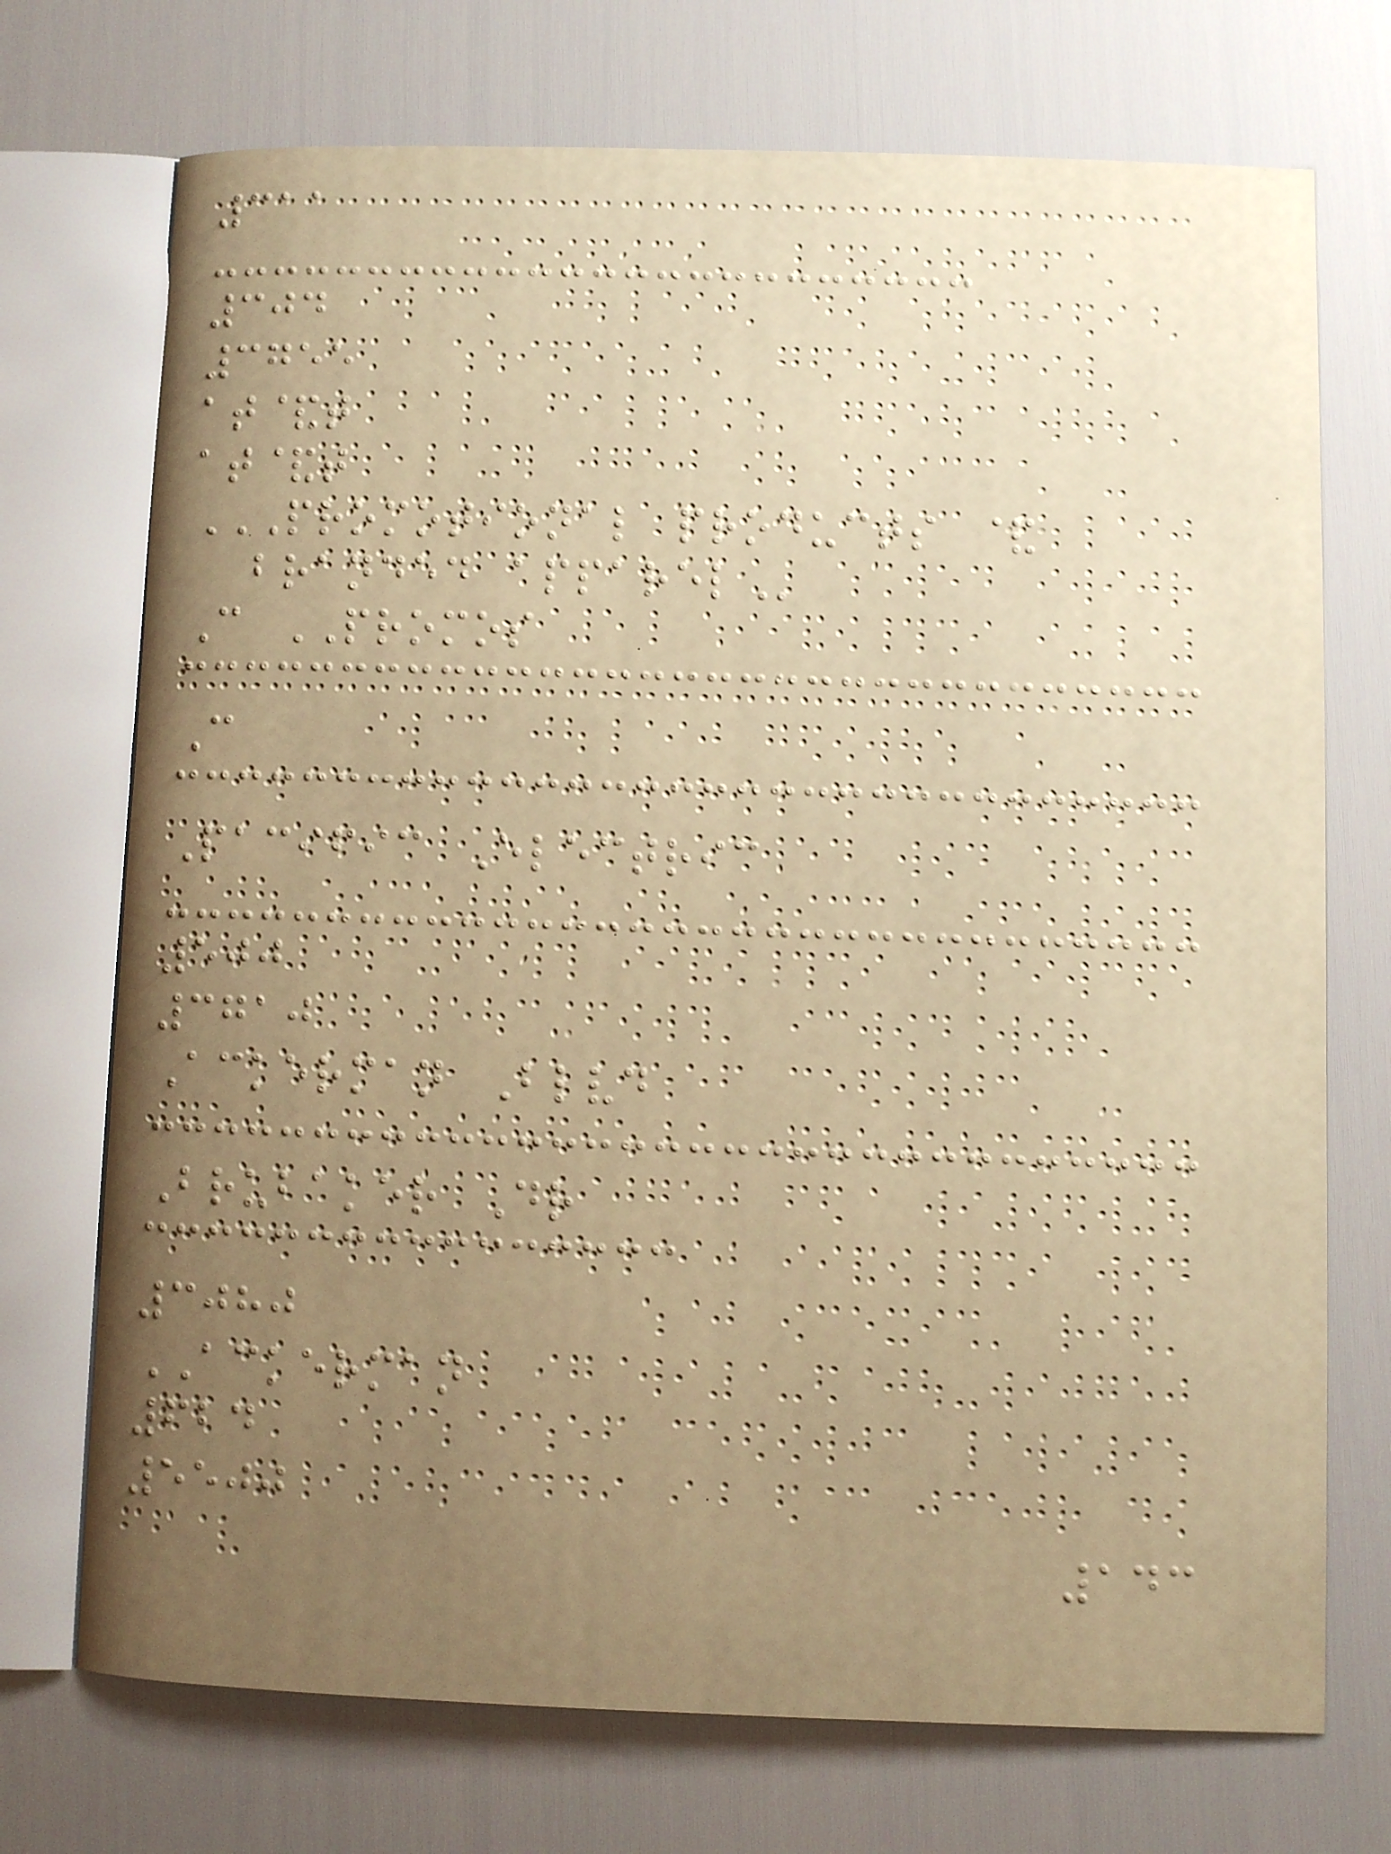311
304
3755
at&t
at&t
PROMOTIONAL PRODUCTS &
BRANDED APPAREL
C PROMOS
C
Pacific Electric
500
3710
Ackerman Blvd
Brubaker Dr
3080
ACKERMAN
624
5500
143
